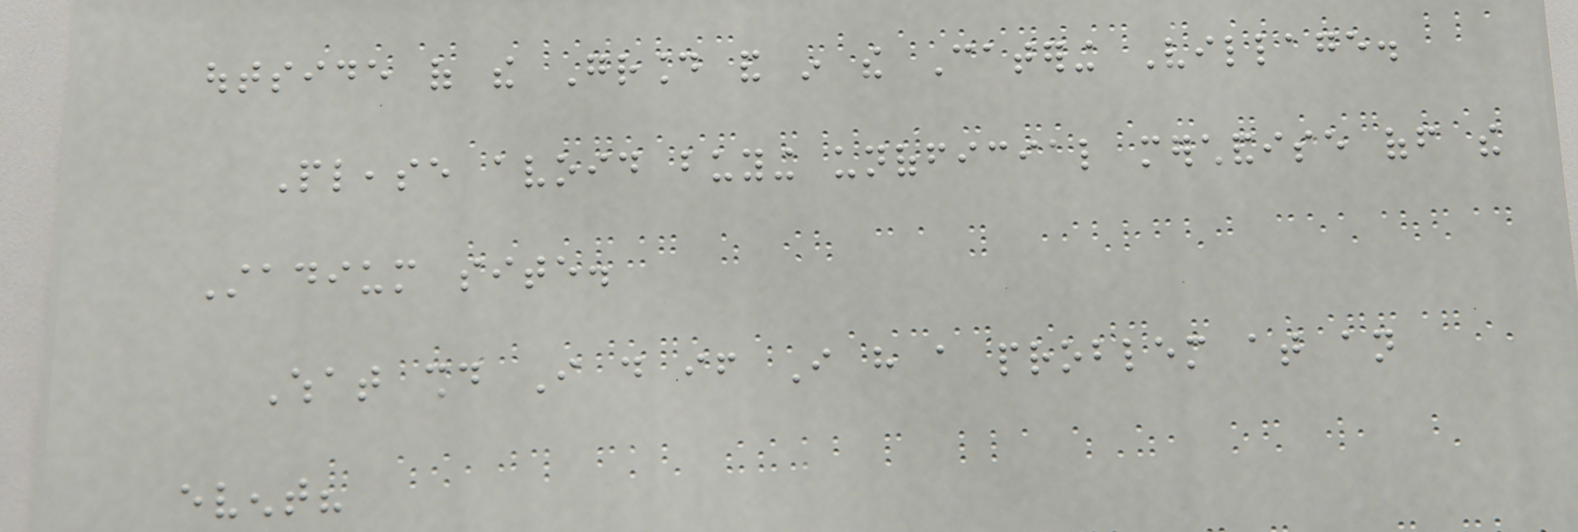outside of the Ground and in the Catering Village.
Please avoid buying unofficial merchandise off the
Stadium site.
What should I do if I have a problem at an
event?
